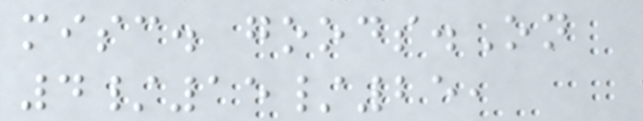misc. goods.On
4/15/25,
